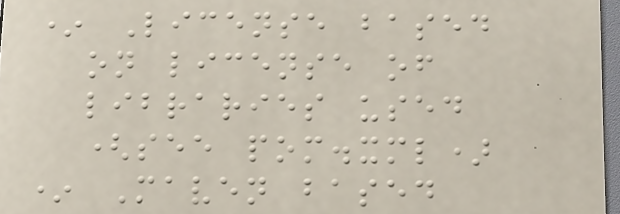* License based
on license of
libraries used
(see pom.xml)
* Maven based
